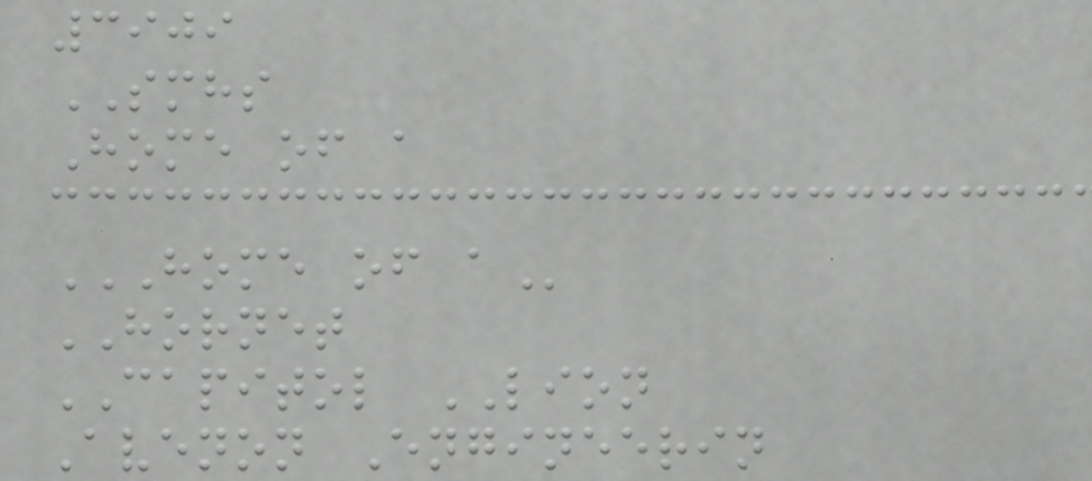3909
SMHS
Home of a
HOME OF A
HORNET
CAPITOL LION
Avenon Engineerin
